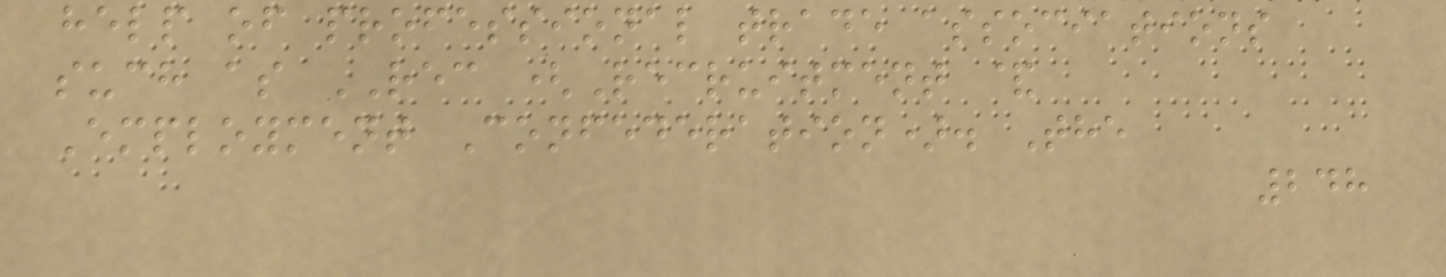help of professional trade associations
such as REC (Recruitment &
Employment Confederation). The
248
